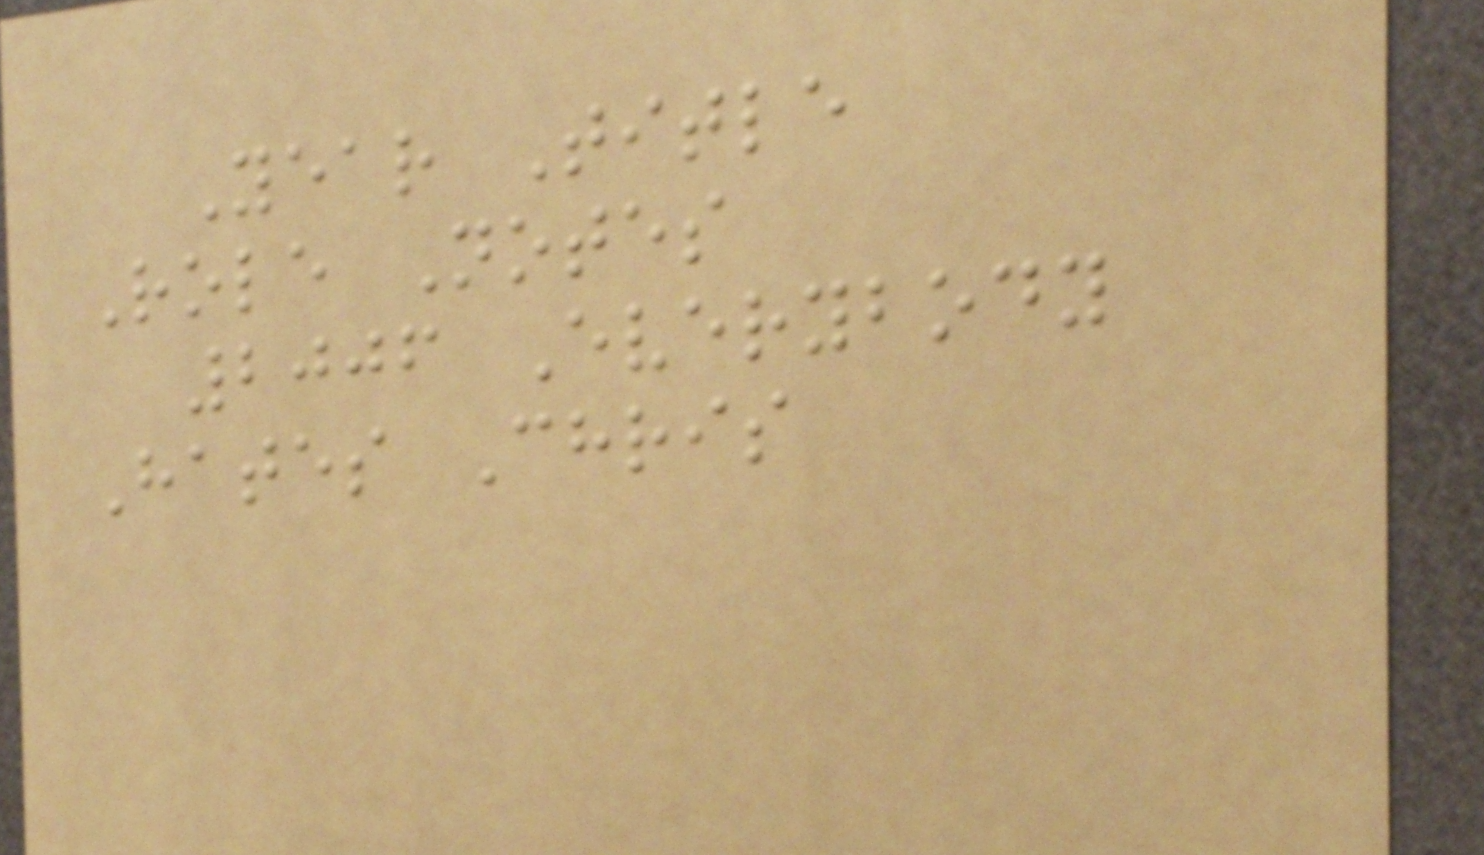Year Title
Role Notes
2006 Everybody
Hates Chris
